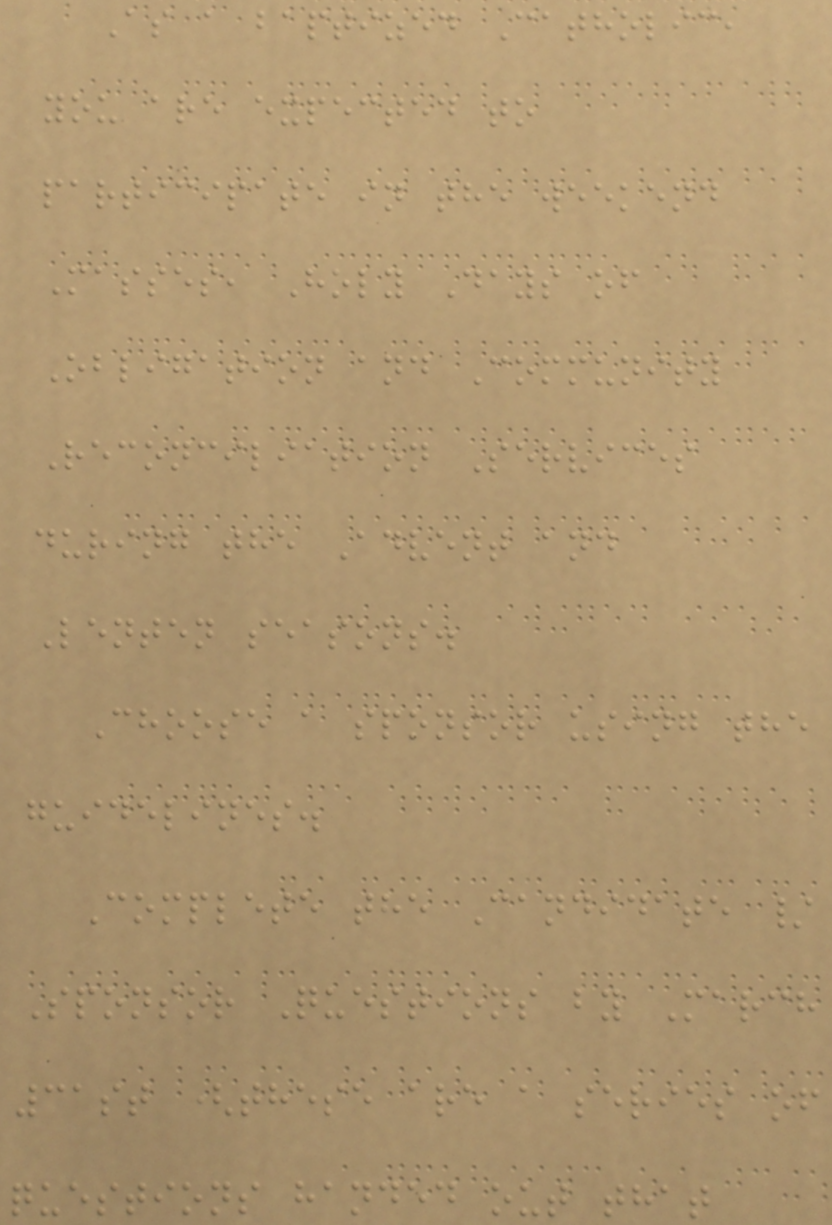As a baptized Catholic,
you are expected to
participate in the weekend
Masses, Holy Days of
Obligation and Community
Reconciliation Services
during the Advent and
Lenten seasons.
Choose a sponsor using the
guidelines.
Complete the Candidate /
Sponsor Questions by March
31st (these are a series of
questions handed out that
